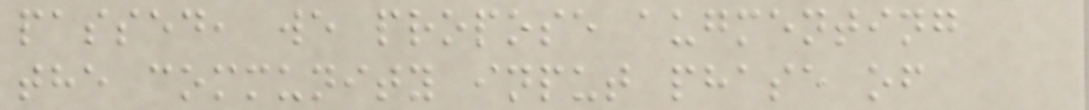passed, we propose augmenting
the community input phase of
